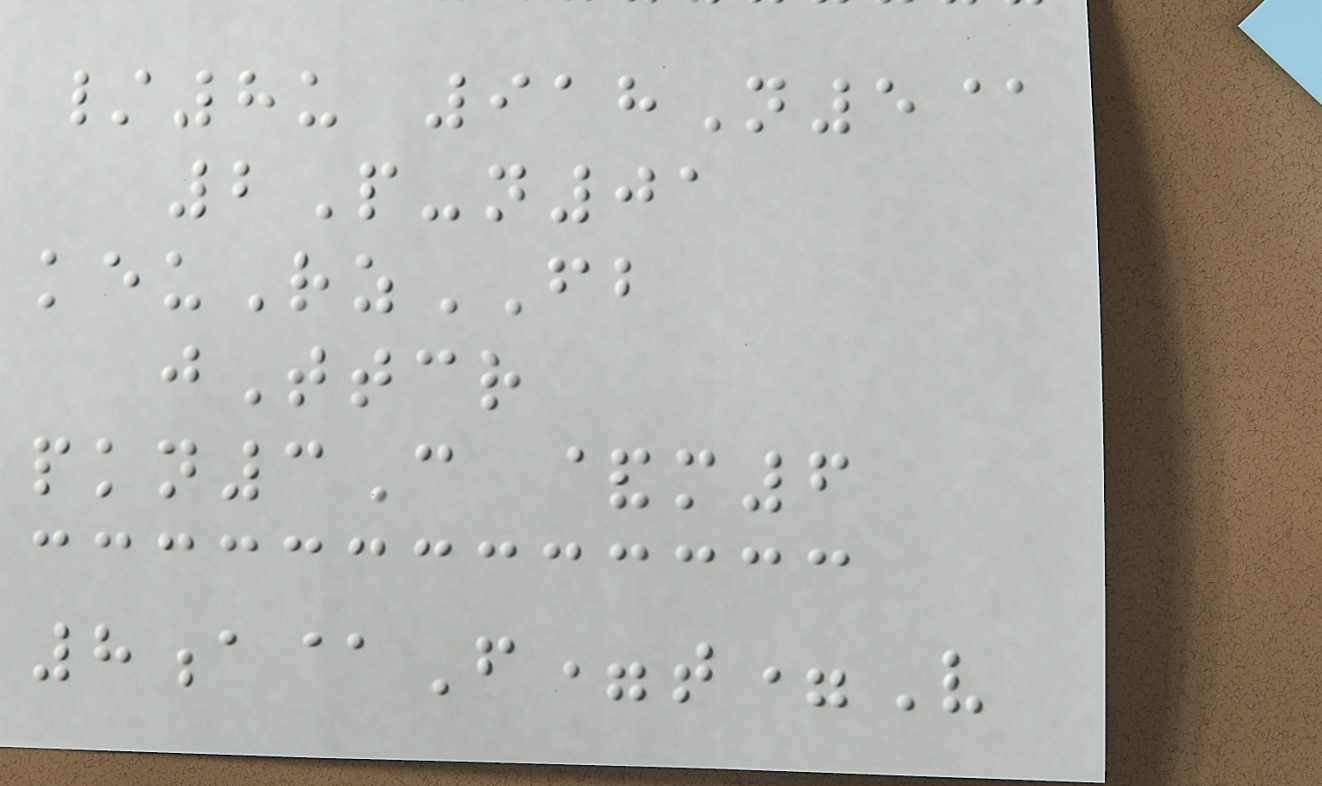/8u 918N5@
2P-n01
keuRzFB
jTtcr
pkn3C &m6
8a@F=t=V
